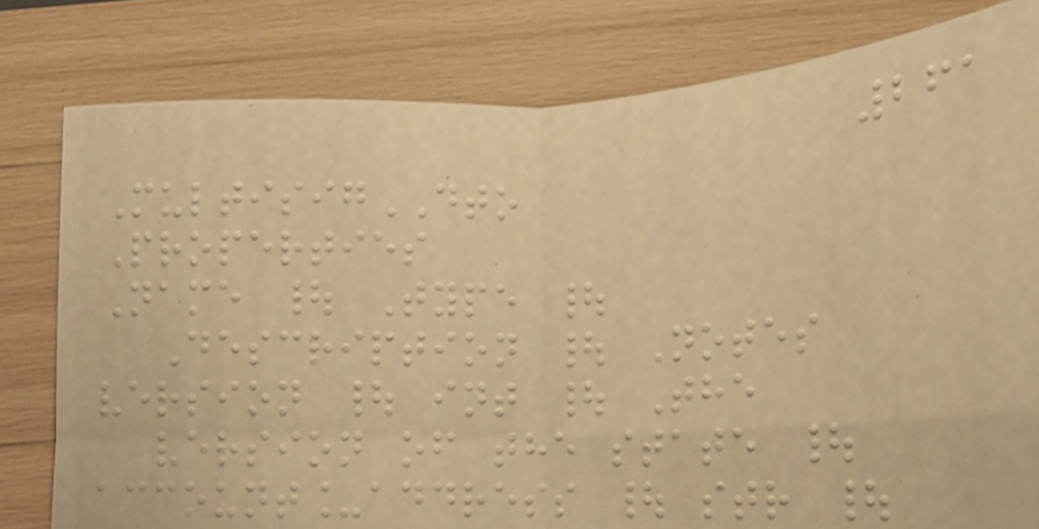261
MultisigDTO
Properties
Name | Type |
Description | Notes
version | int | The
version of the state |
account_address | str |
